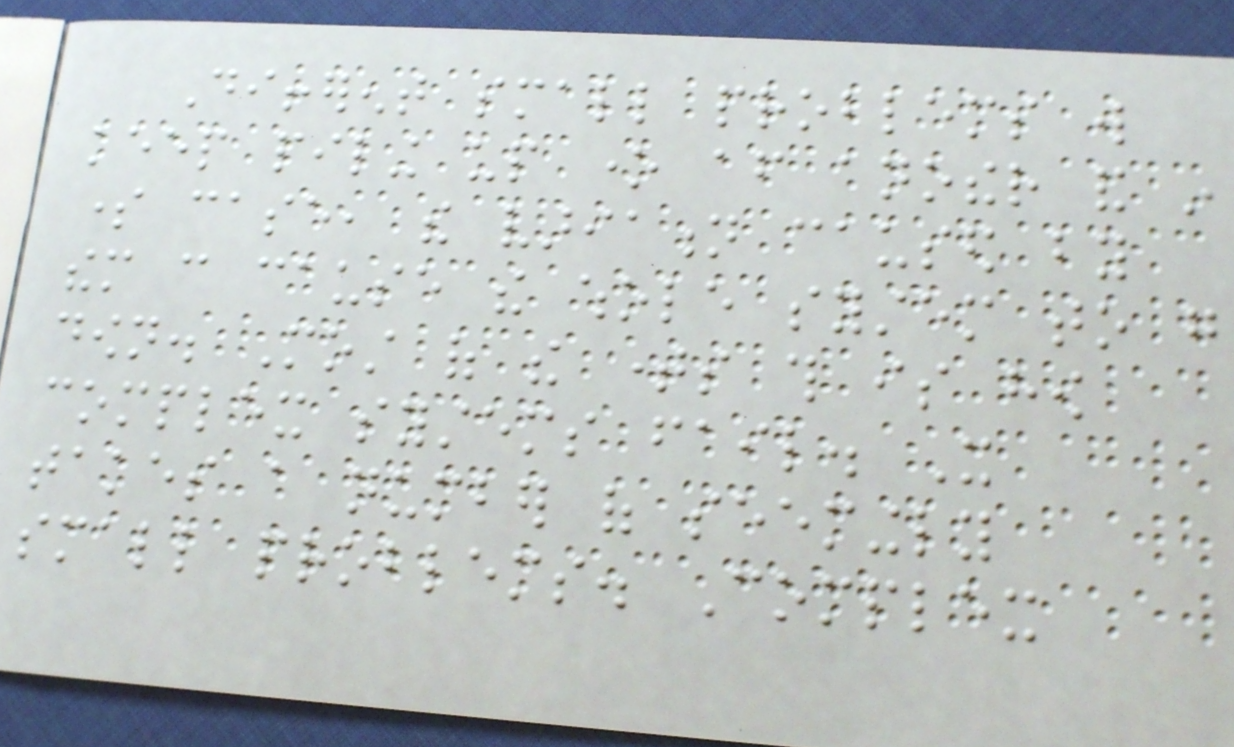Different small problems will
keep piling up one after another and in
some case, the variation caused by
them can cause the whole system to go
down. Most of the times this is how
complex systems fail. It
takes a number of seemingly
small problems. Complex
